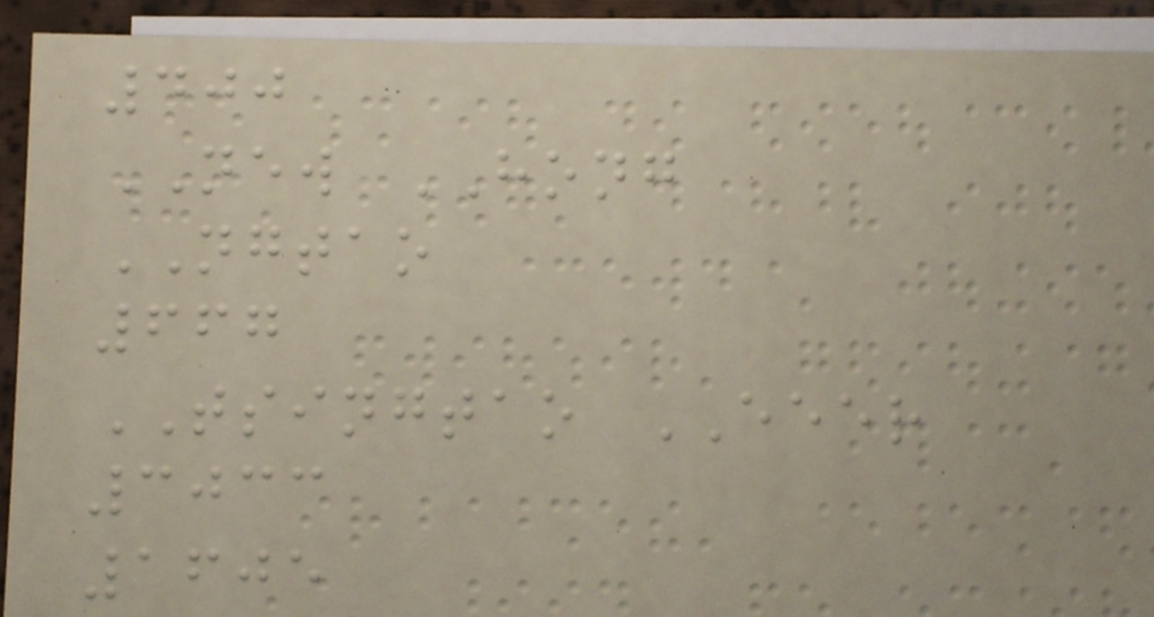400
NEW HONG
NGTAO
667
TSINGTAO EEER
3033
1605
